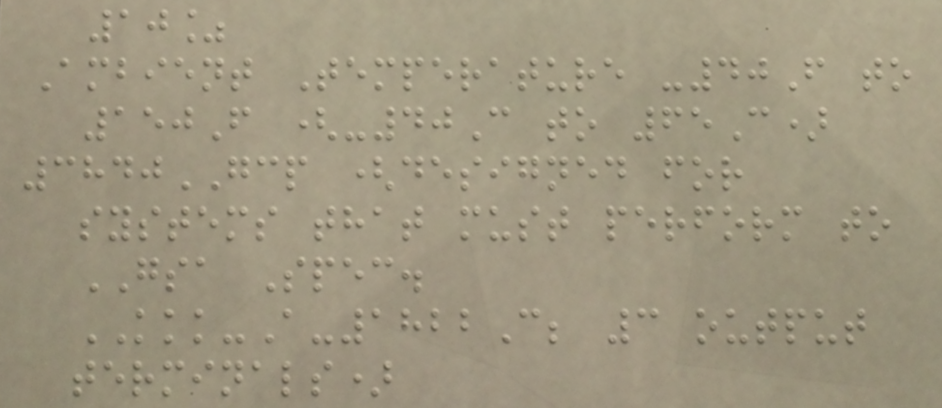10%
Ambient Temperature -40F to
150F (-40C to 65C)
3840GCP (designed for
systems that must perform to
GSA Spec.
KKK-A-1822C; 3 output
terminals)
